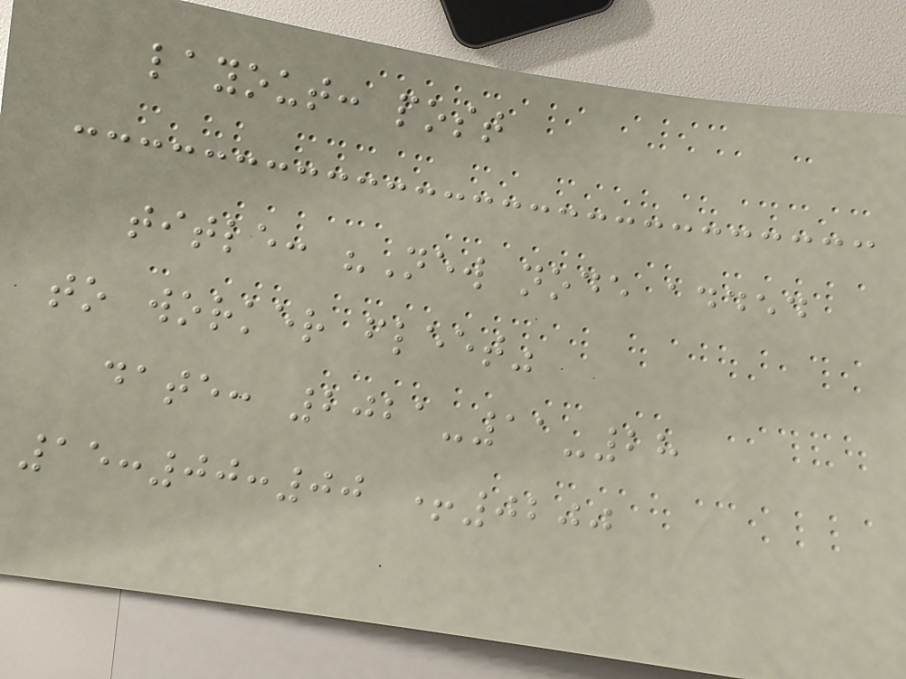layout: post
title: "New node added
to worker fleet"
date: 2021-11-28
15:00:00 +0200
